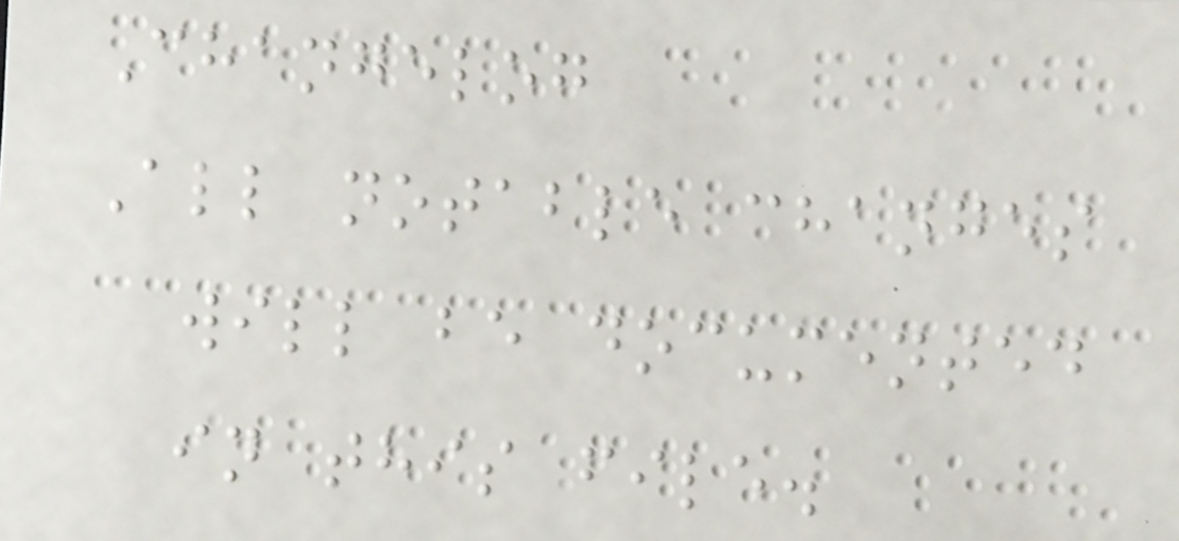Changelog
All notable changes
will be documented
in this file.
